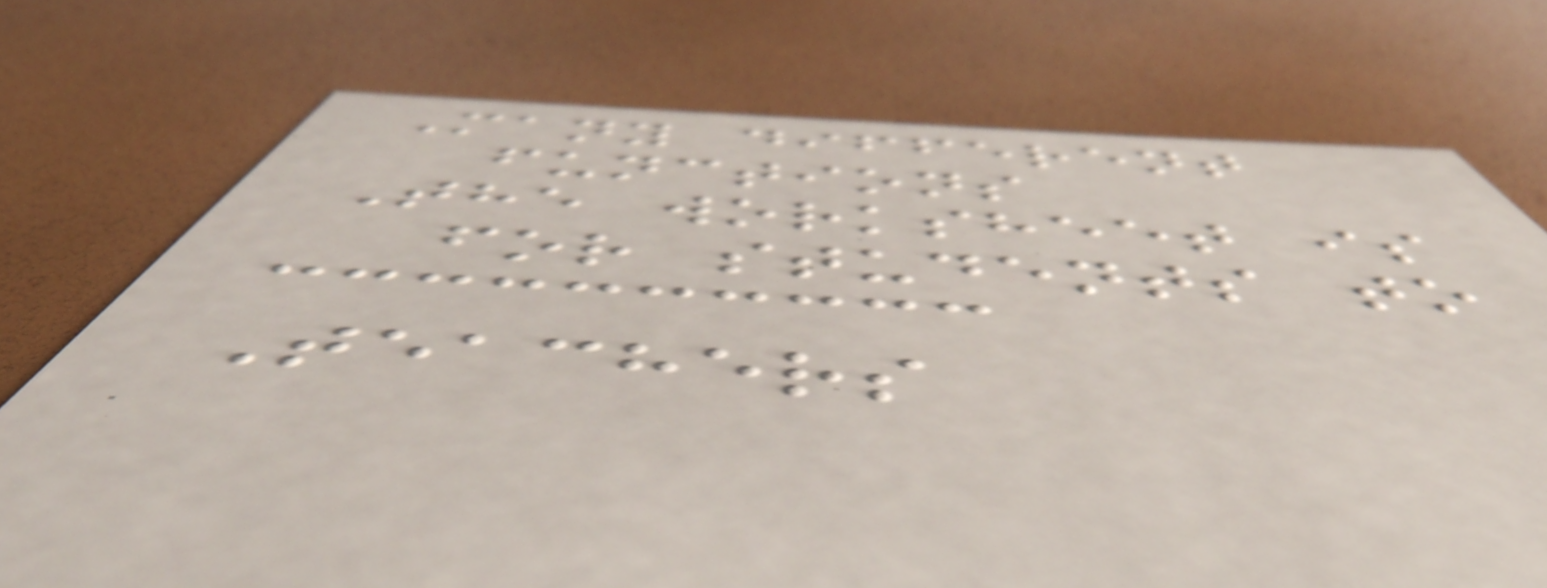Many different
functions
The worksheet is
for students to
Teachers
